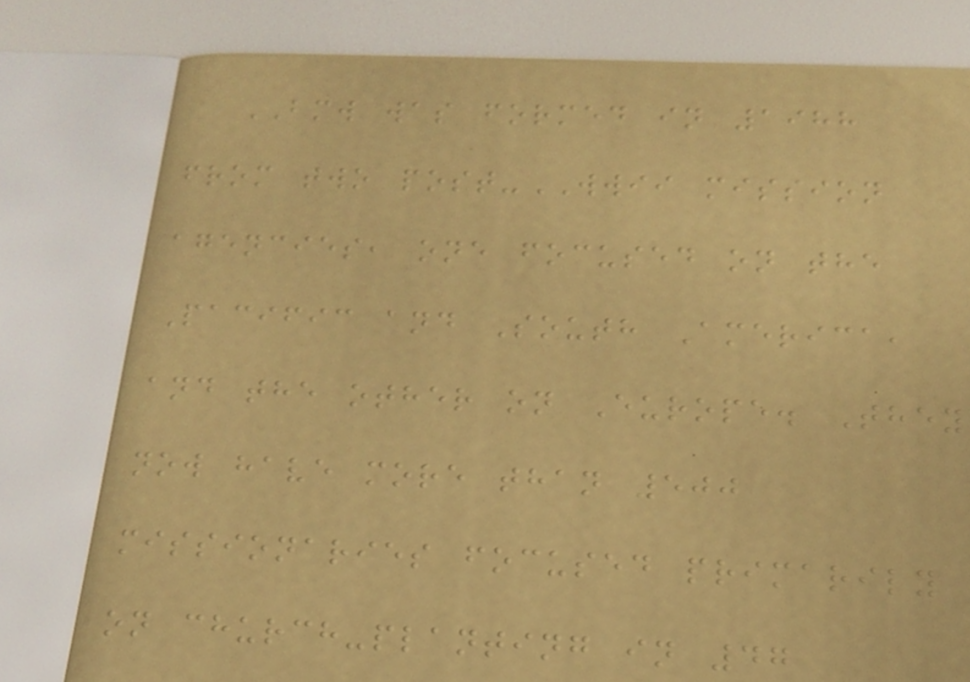BMW was formed in 1988
from two post-WWII mission
agencies, one focused on the
Pacific and South America,
and the other on Europe. They
now have more than 500
missionaries focused primarily
on church-planting in 47
